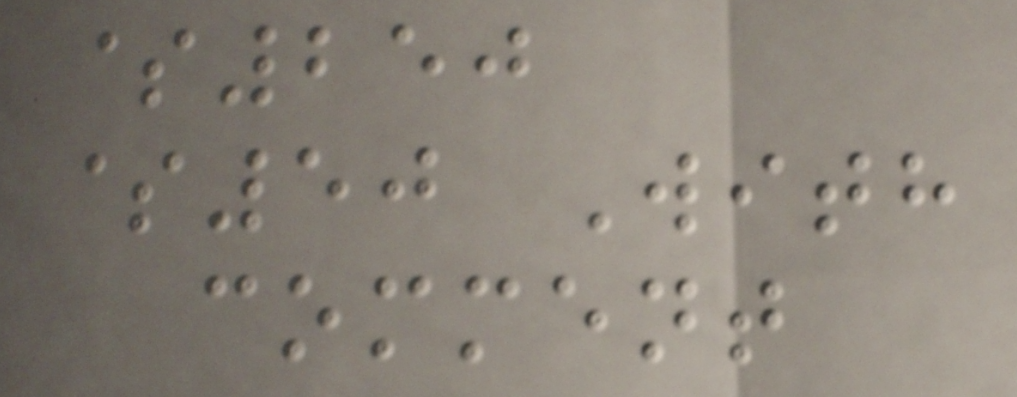$250
$50 With
comment
